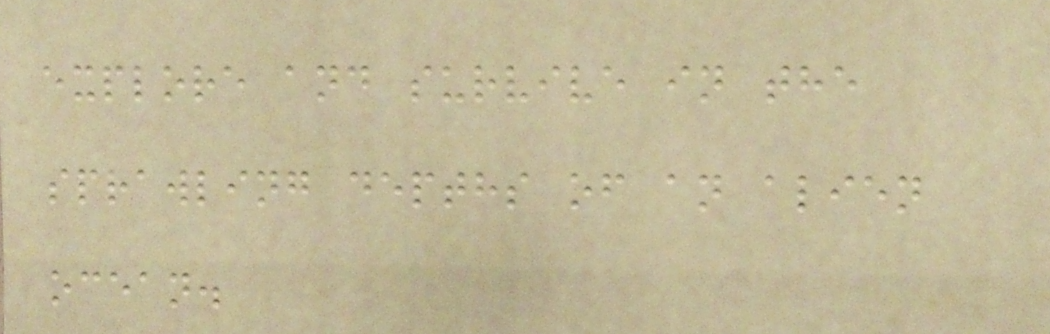explore and survive in the
sprawling depths of an alien
ocean.
